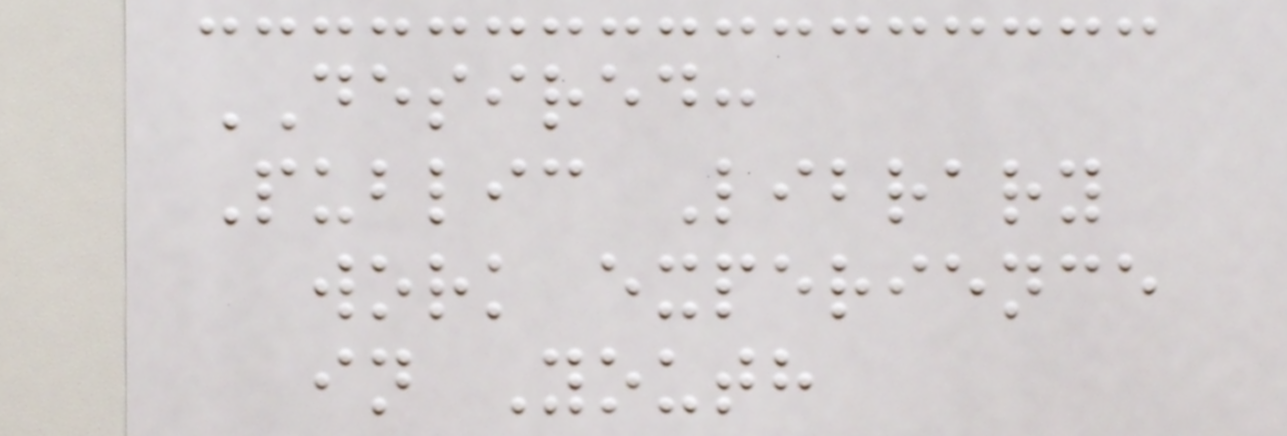DESIRED:
Public Library
work experience
in Youth
